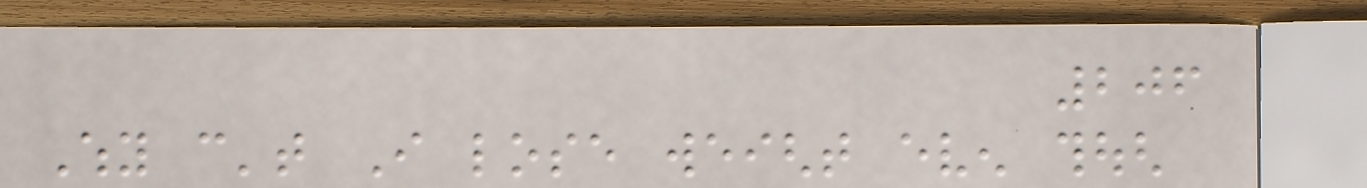206
Why can't I lose weight even though
